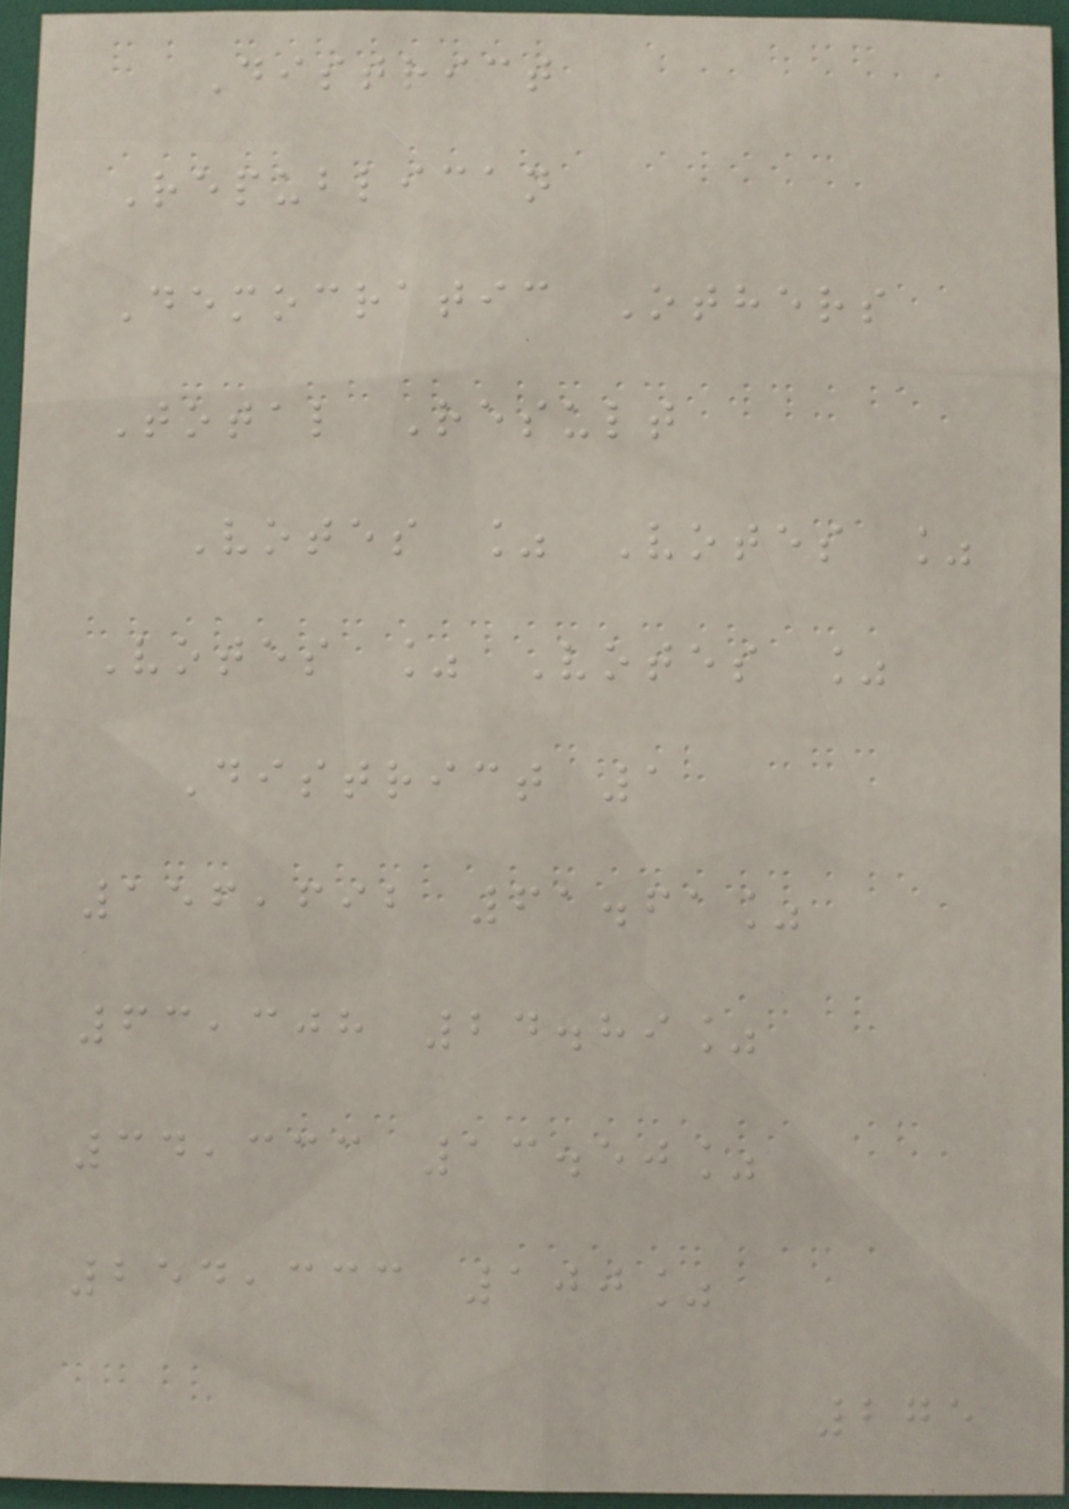District
Republican
Democratic Others
Total Result
Votes % Votes %
Votes % Votes %
District 1
156,692 61.61%
63,308 24.89%
34,333 13.50%
254,333 100%
275
